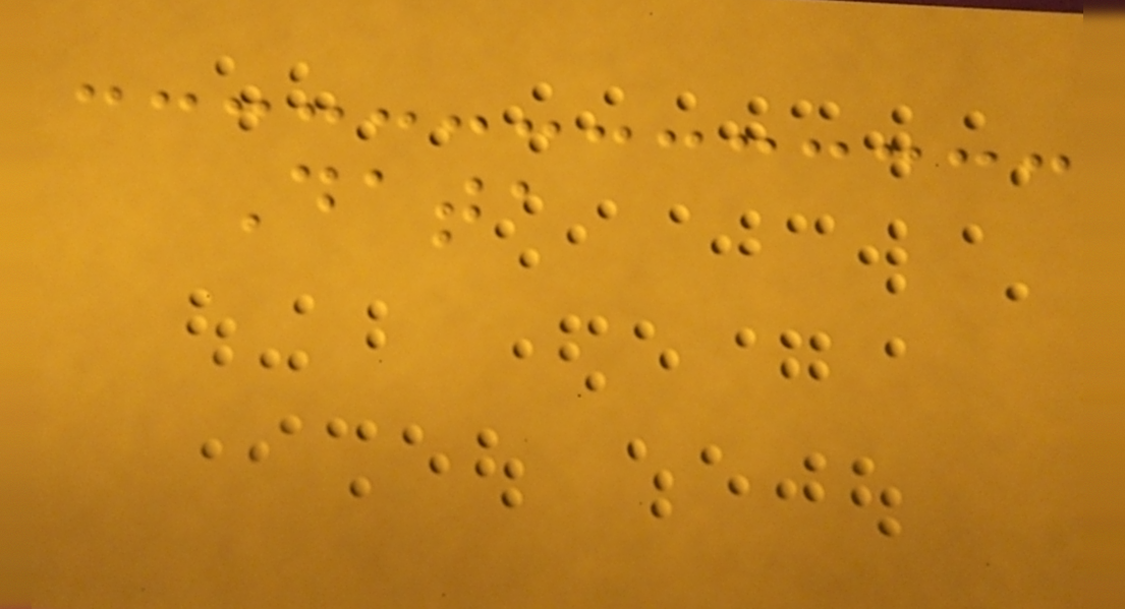Data
